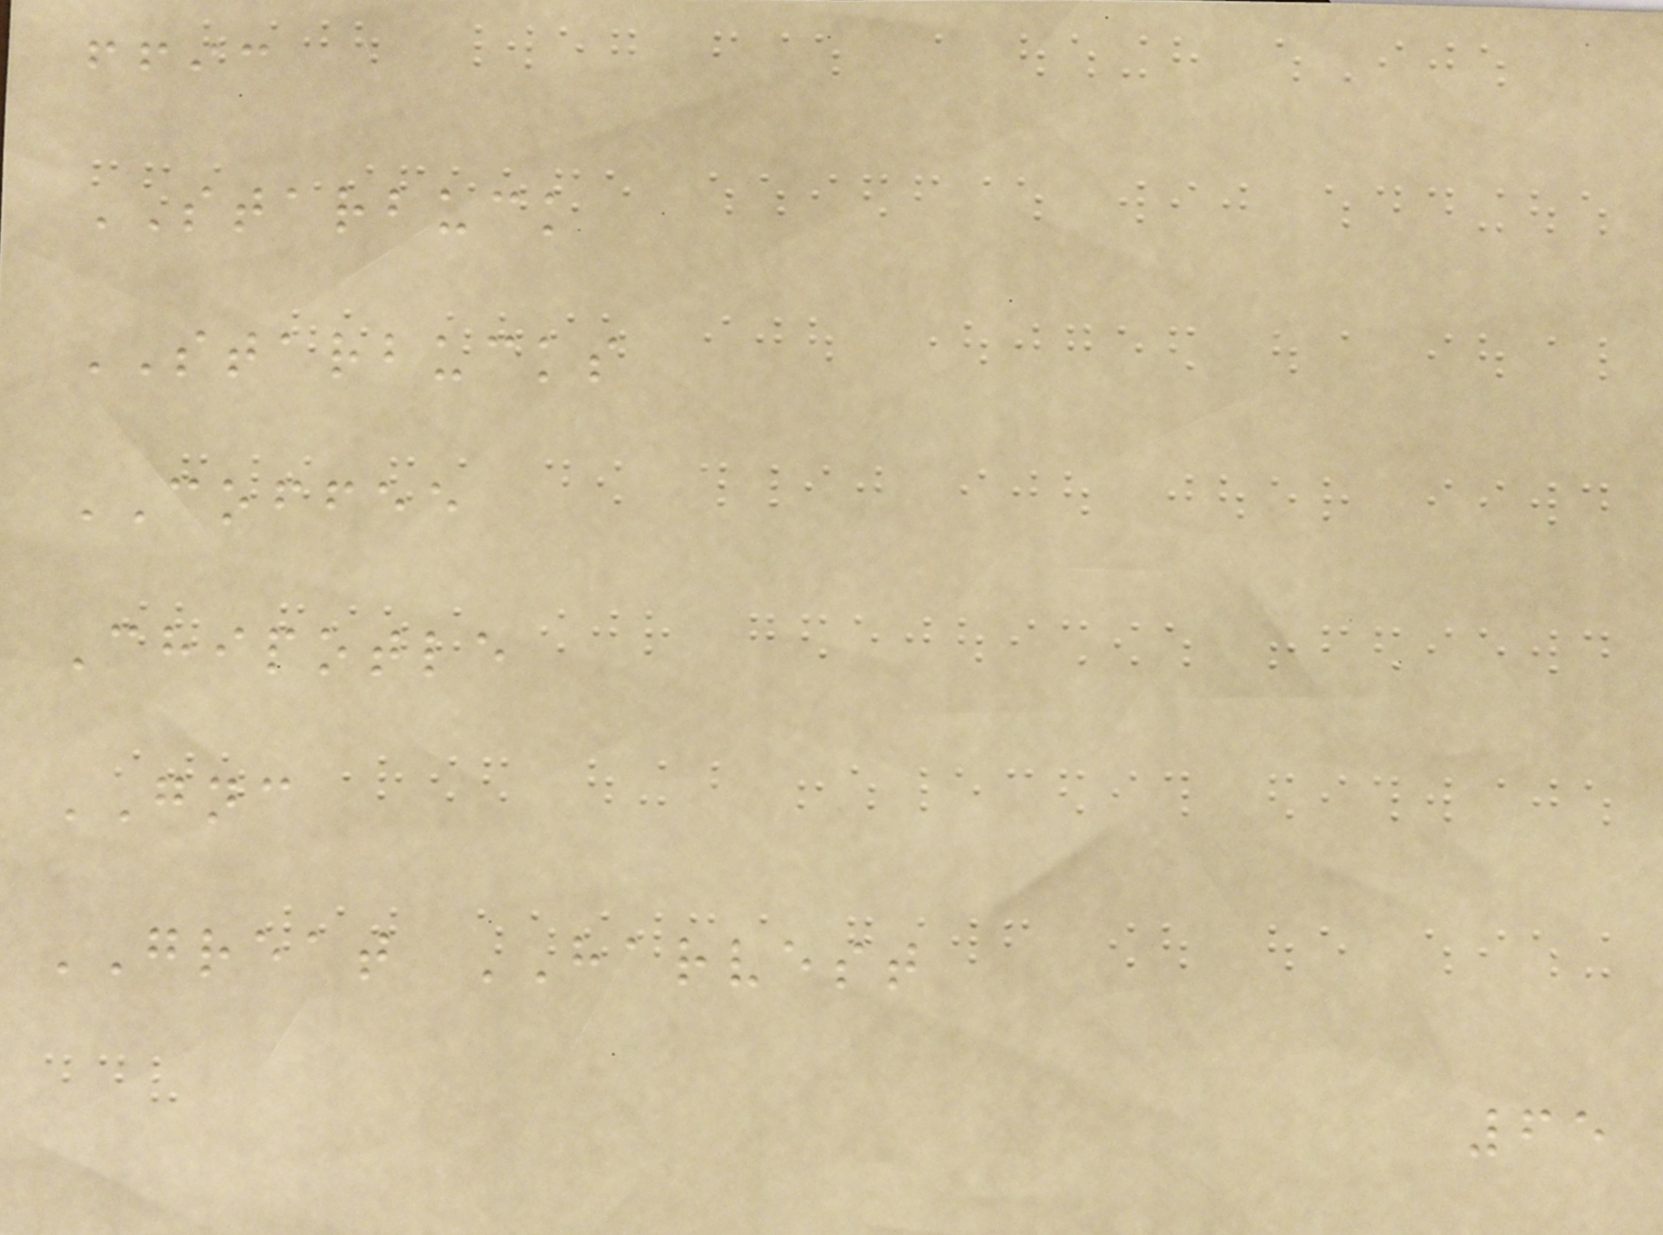ffic
STARBUCK
STARBUCKS
COFFEE
Chipotle
GNC
GREAT HARVEST
65
